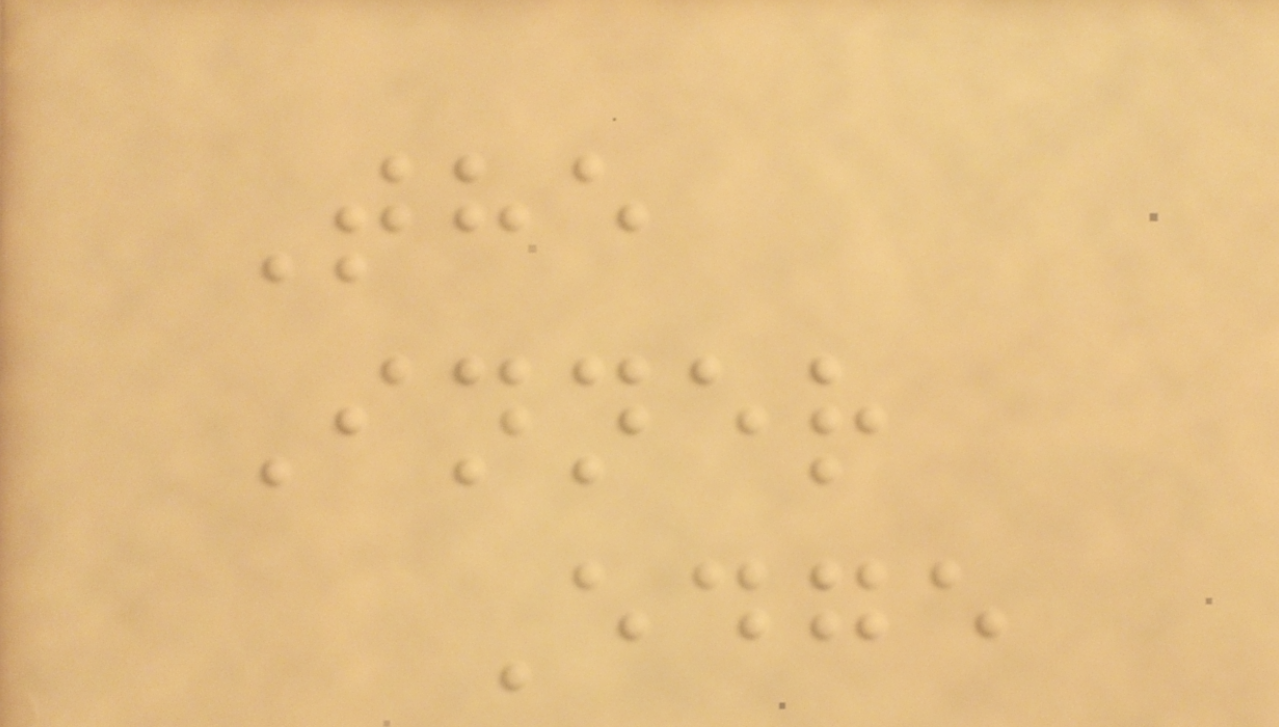The
Inner
Edge
